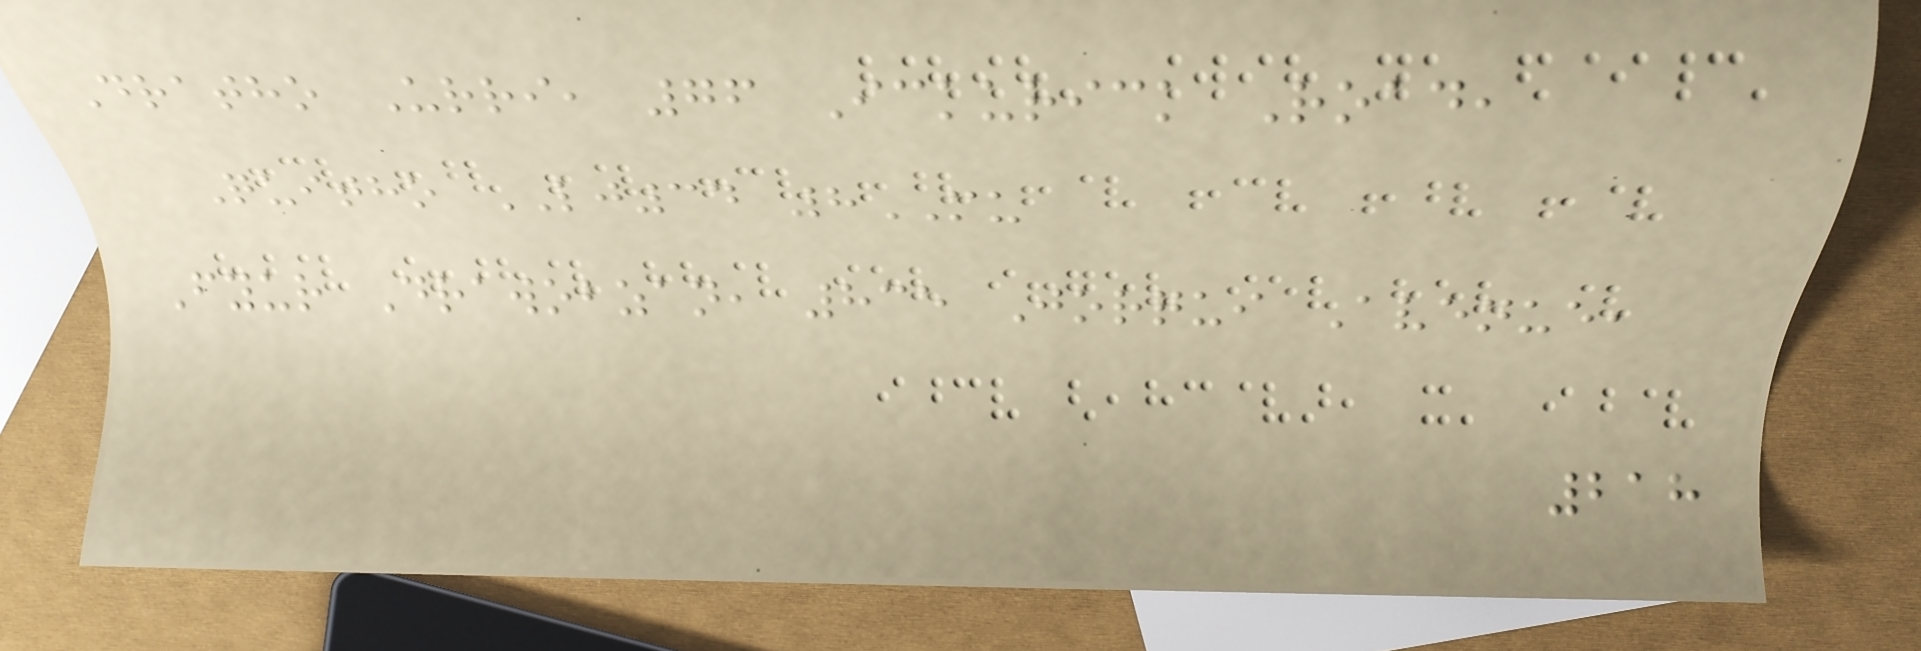Dratho Urri, 76 Ickurick Road,
Quitho LJ34 8MU
Fyur Drawobzan, 835 Jorqui Avenue,
218
